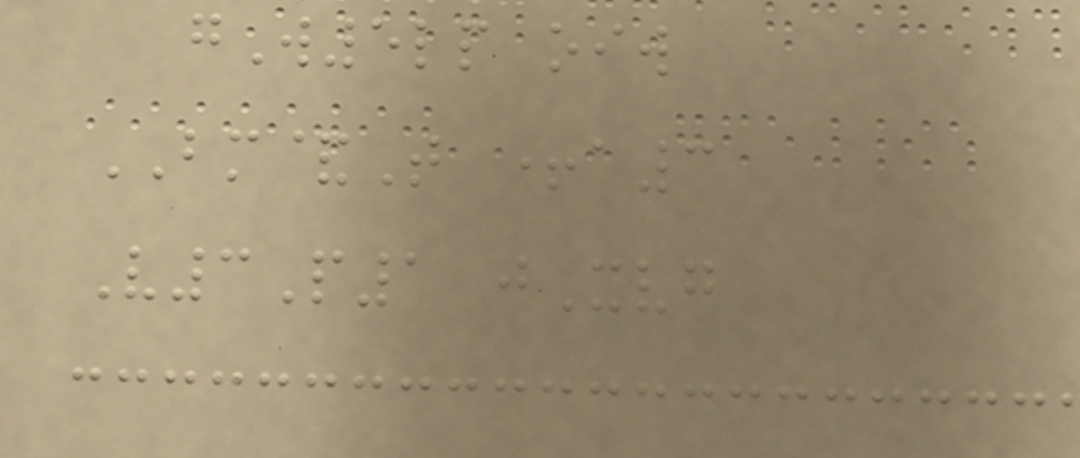gW5lp oiw
BM&T +a3
V3P1 jXvg
